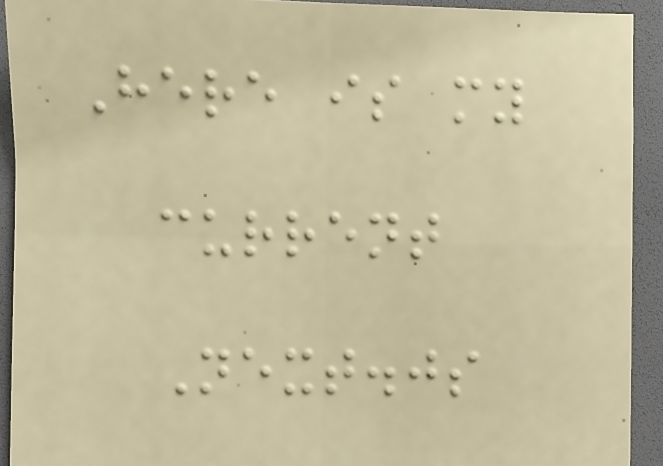Here is my
current
Next.js
